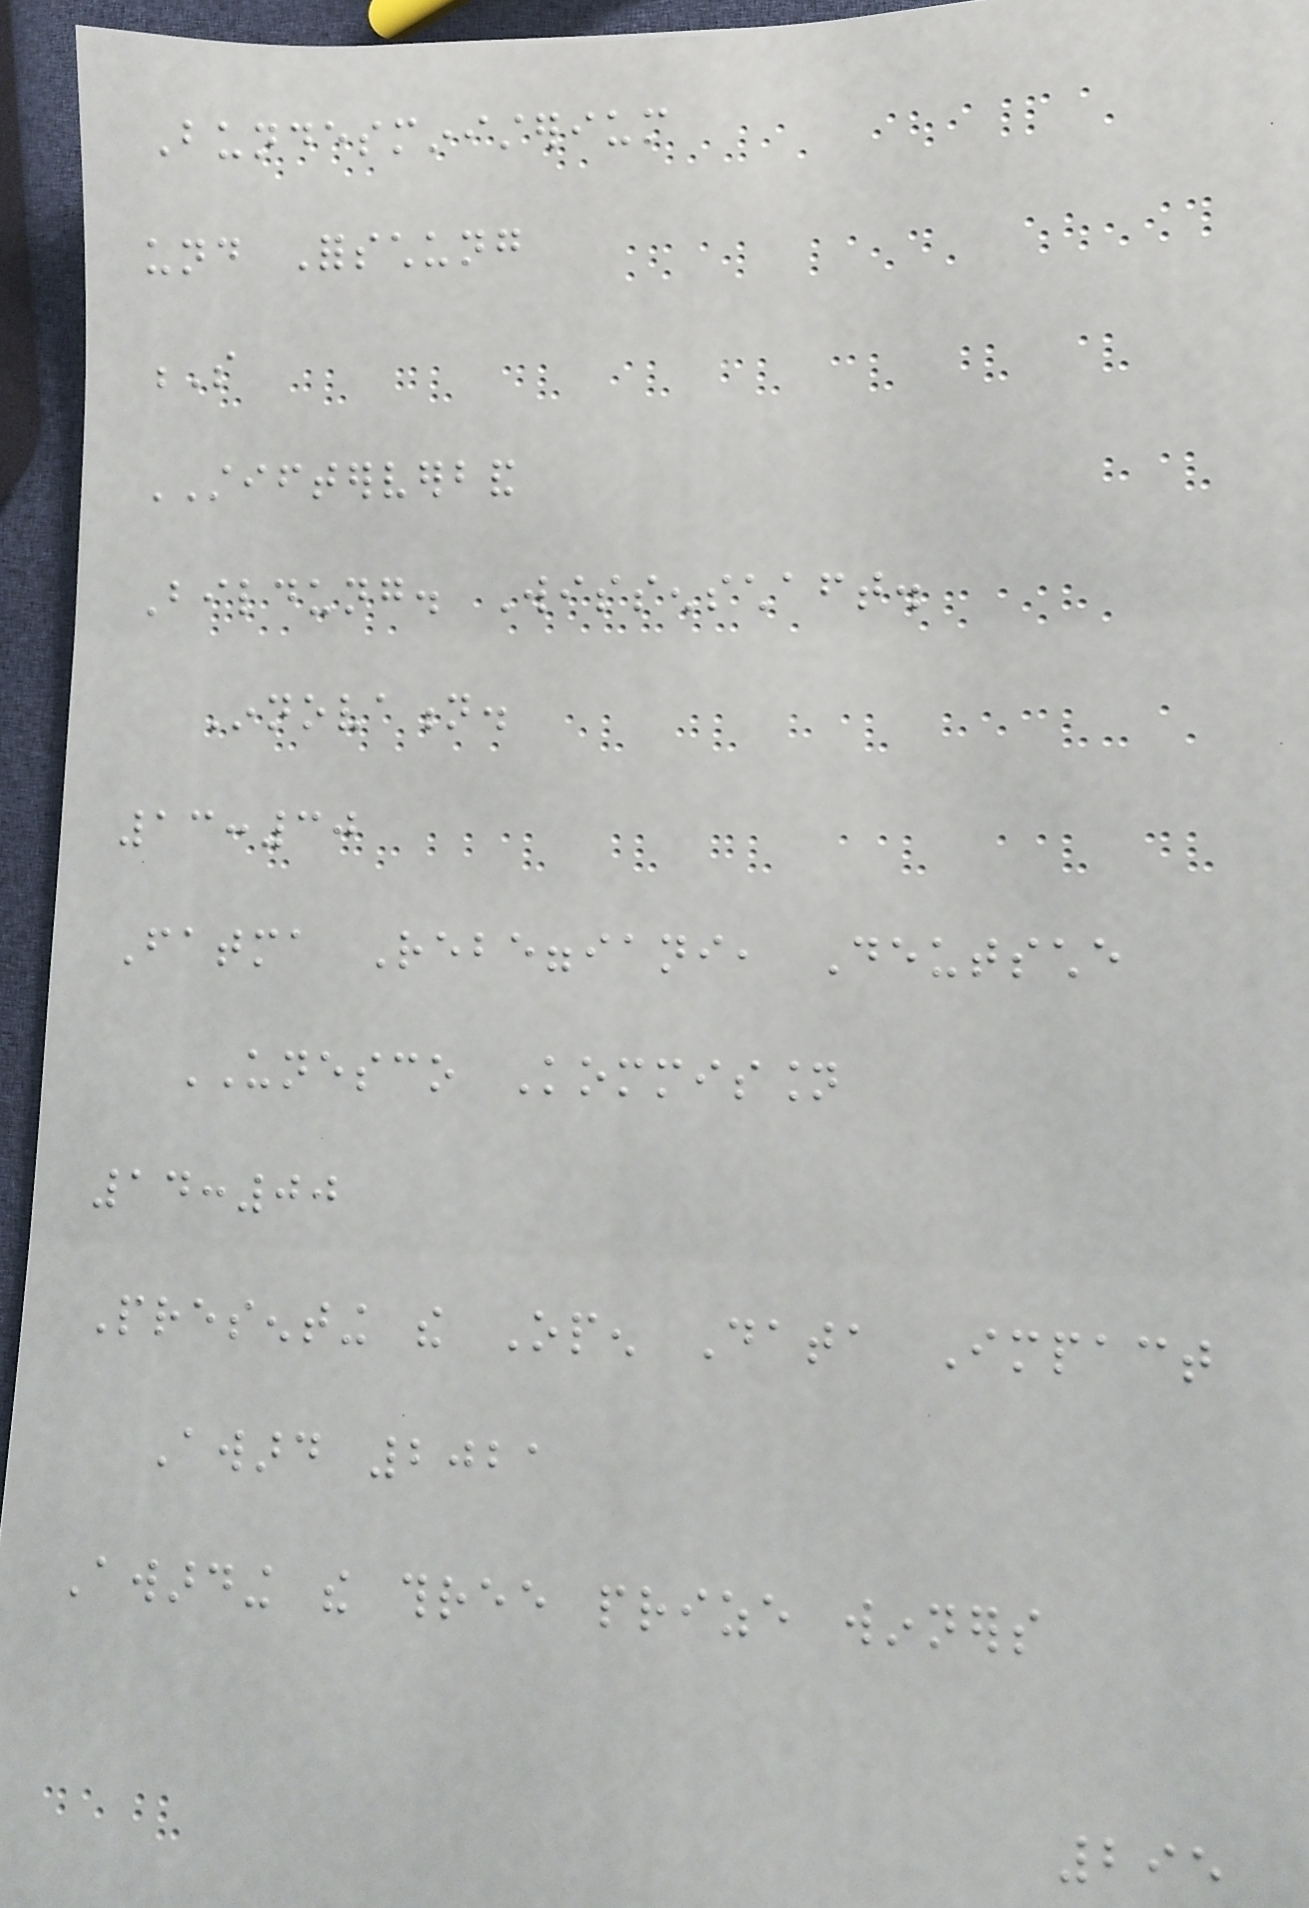Bundesministerium
und Forschung
S
STIFTERVERBAND
Bildung. Wissenschaft.
Innovation.
13:30
Fatma Rebeggiani, Deutsche
UNESCO Kommission
14:00
Presenting the Open Data Impact
Award 2021
Awarding the three prize winners
295
